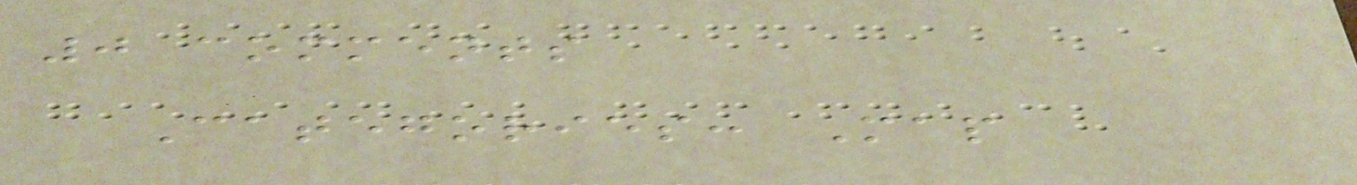0 comments
Categories: Map
